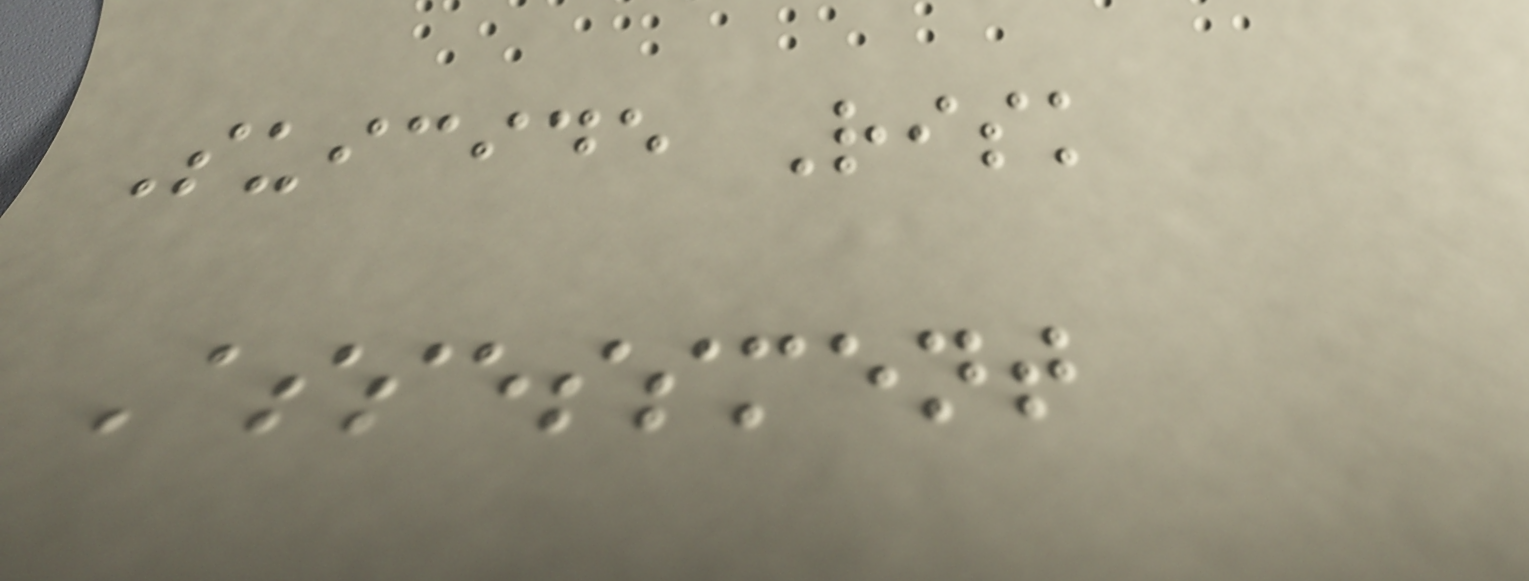Suicide Risk
Assessment
